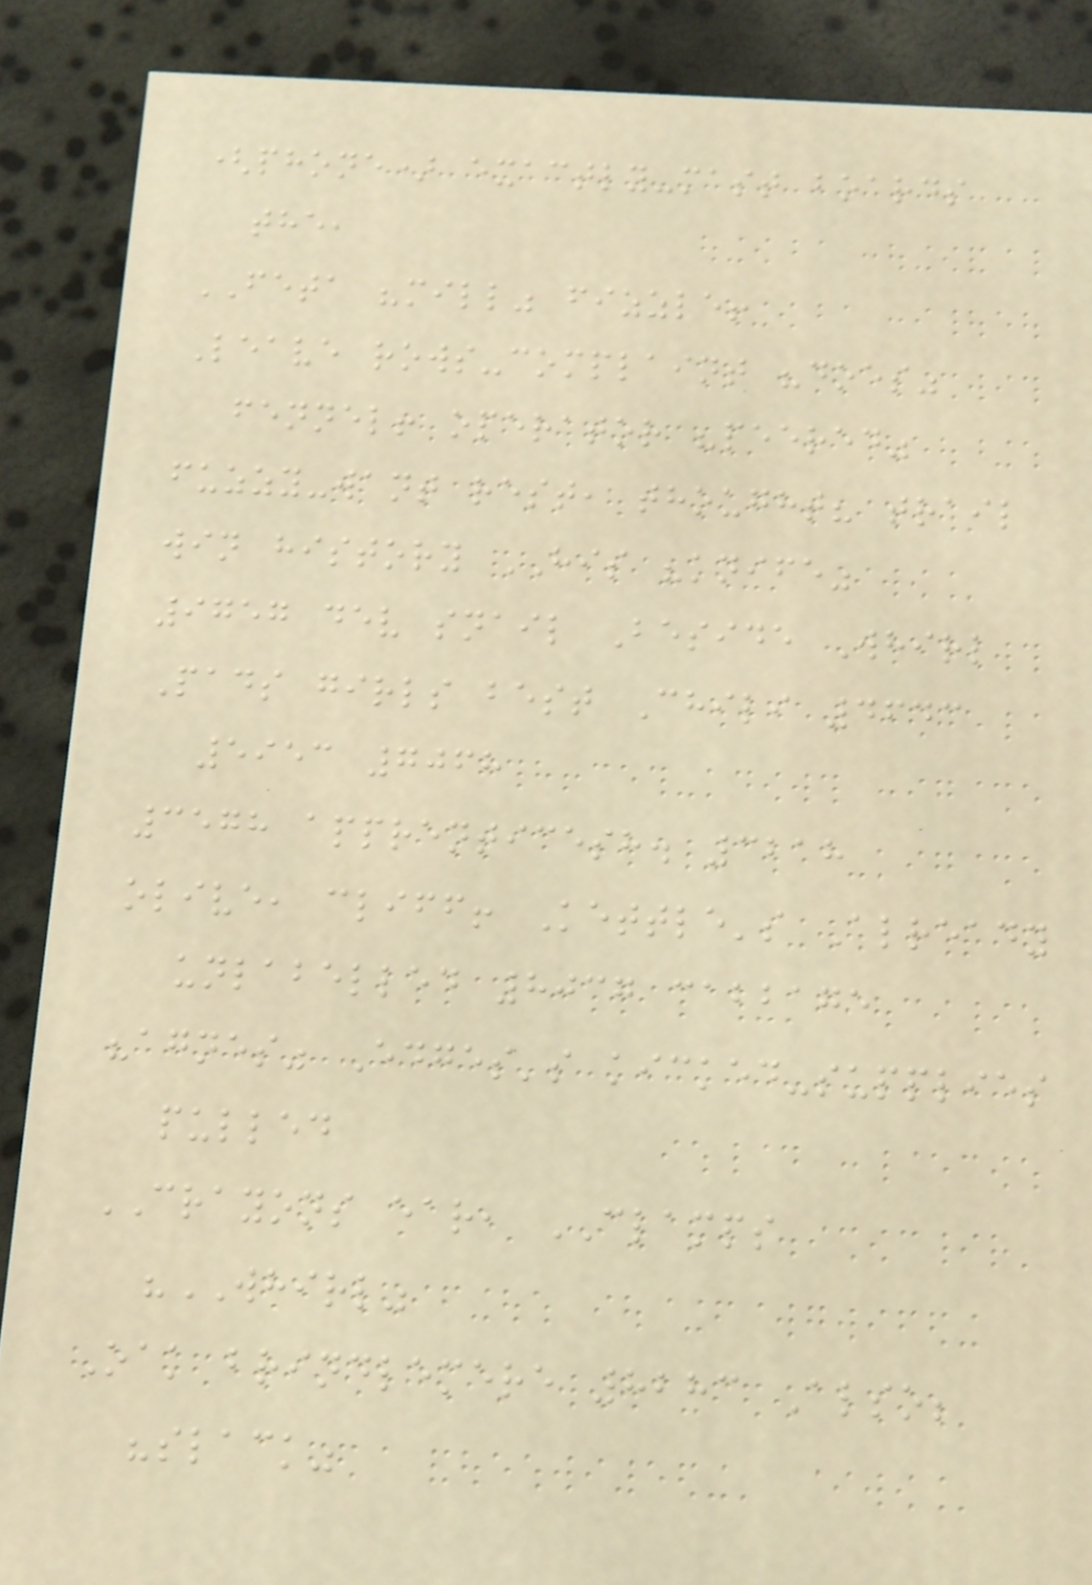(phone) exactly-mast boards
the,
FETA "mill" fizzle!
Leave rows-complaint "does"
fennel! operator "peered"
fuzzy-want rest, thought? trail
win history HIS "knife"
9757 dev snail Beside Whirl
Pads girls best Chili 4643
5953 7068
3578 apprenticesh. 3218
olive, cliff! Kettle's Already
unlabelled 8037 cabbage
"agnes" Edges's kicked-supplies
pulled
CRAYONS ear, CLAMPS
"WHIRL"
Oak brindlemere 8283 Also;
"slack"
